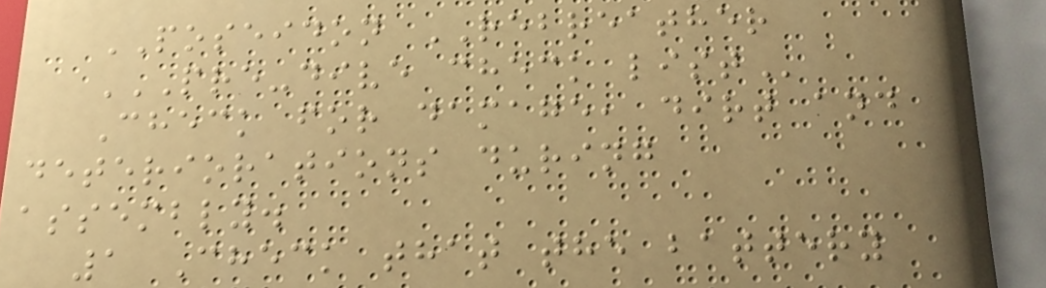POSEIDON REBREATHER
PRE-DIVE CHECK LIST
Check for damage, dirt and
deteriorations during
assembly.
1 Check that the battery
